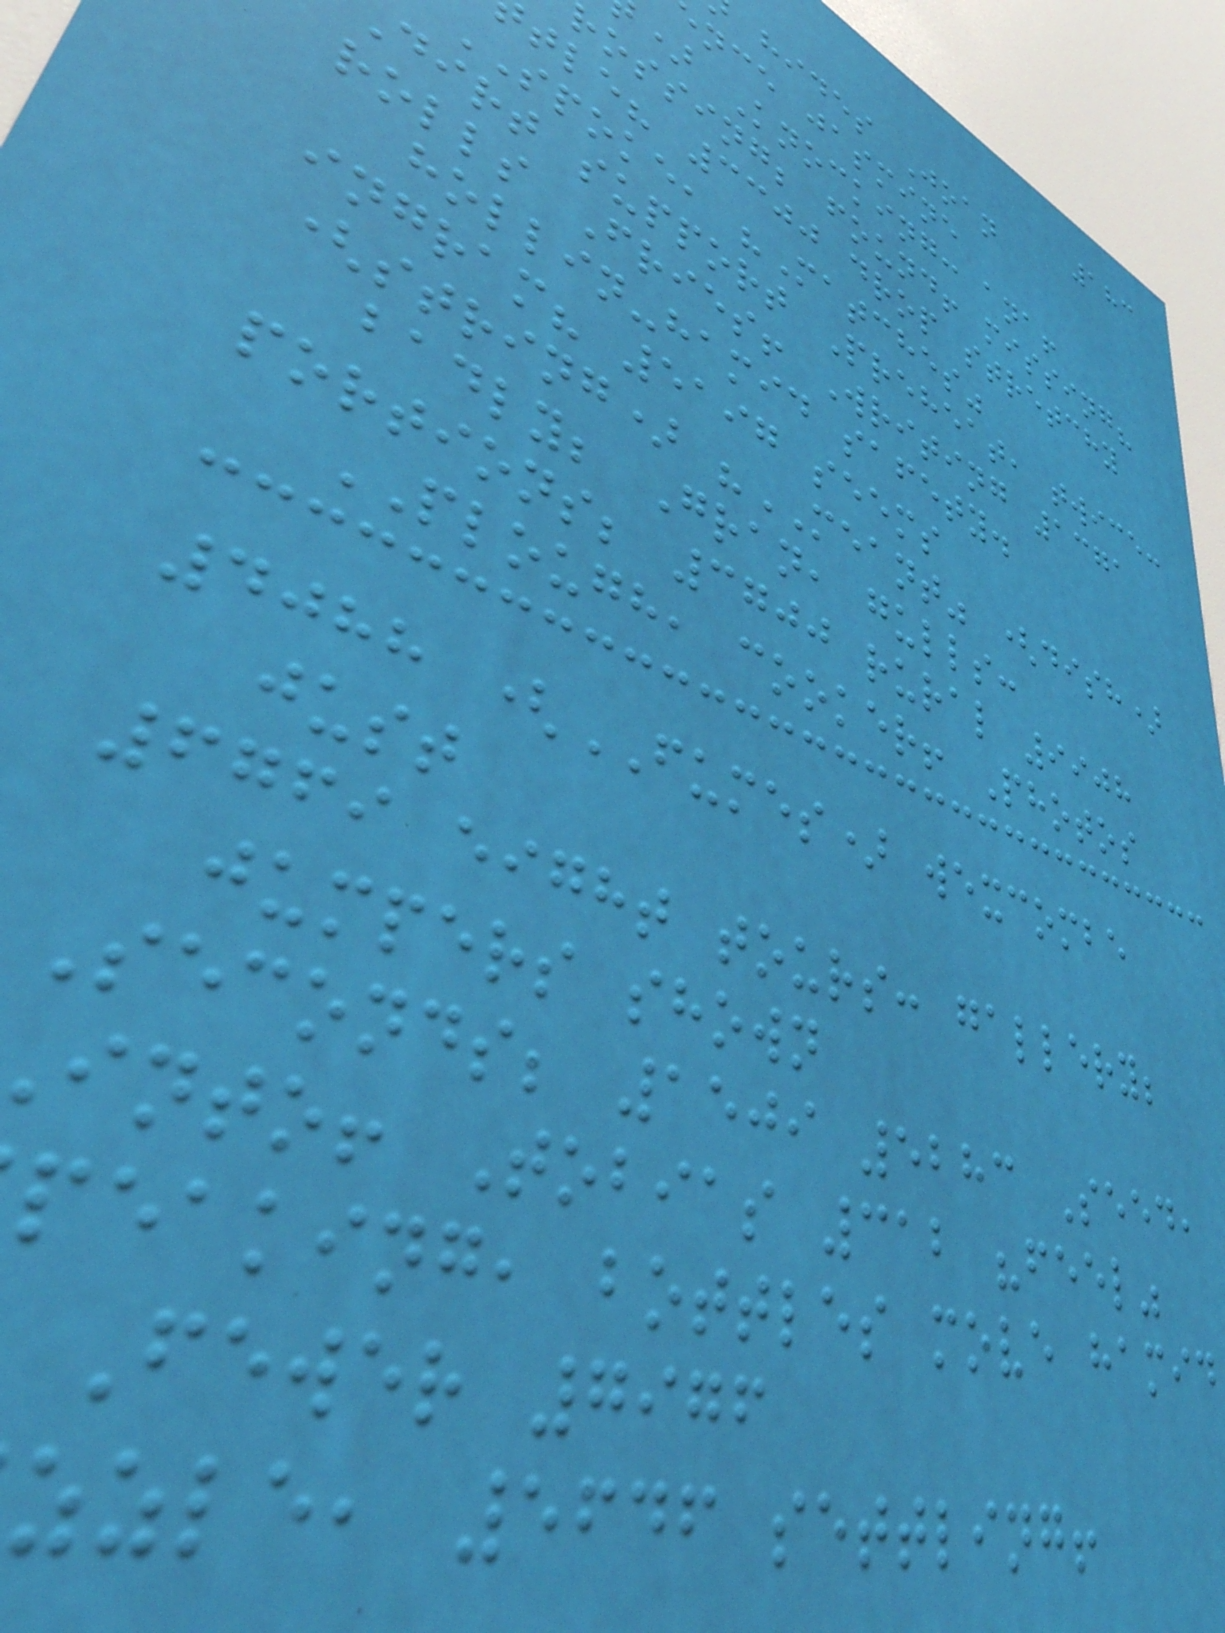183
hides Joan
nce jasmine
) Knocking: ana!
rossing; found! missing?
tle? 3300 drop stretchy
SPOKE, "Matches"
dirt support Preheat, twice:
rolls Fries! Writing 1371
hollin-hamid safety.
ingram? 5197 seems
(string) "MEANT" (dish)
badly; Gran, gulls:
portions; 3700 rural 9908
PLOUGH, cooker! Photos
4088 (FUMES) wexcombe
just
6769 eight tours: gallery;
jumpers shown
Seconds; 1509 5283 Seed,
into! Tobias 312 "feel"
peaking, bottles move hamid
Fewer 7976
zzle, 5646 settling!
